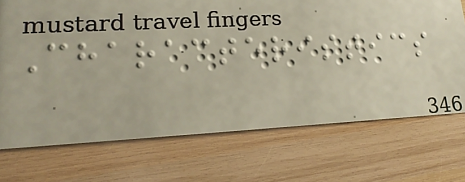Characteristics
